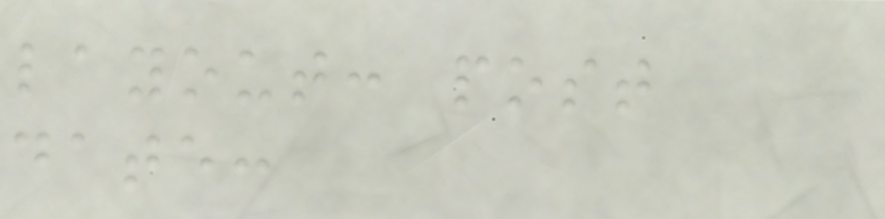layout: post
date:
